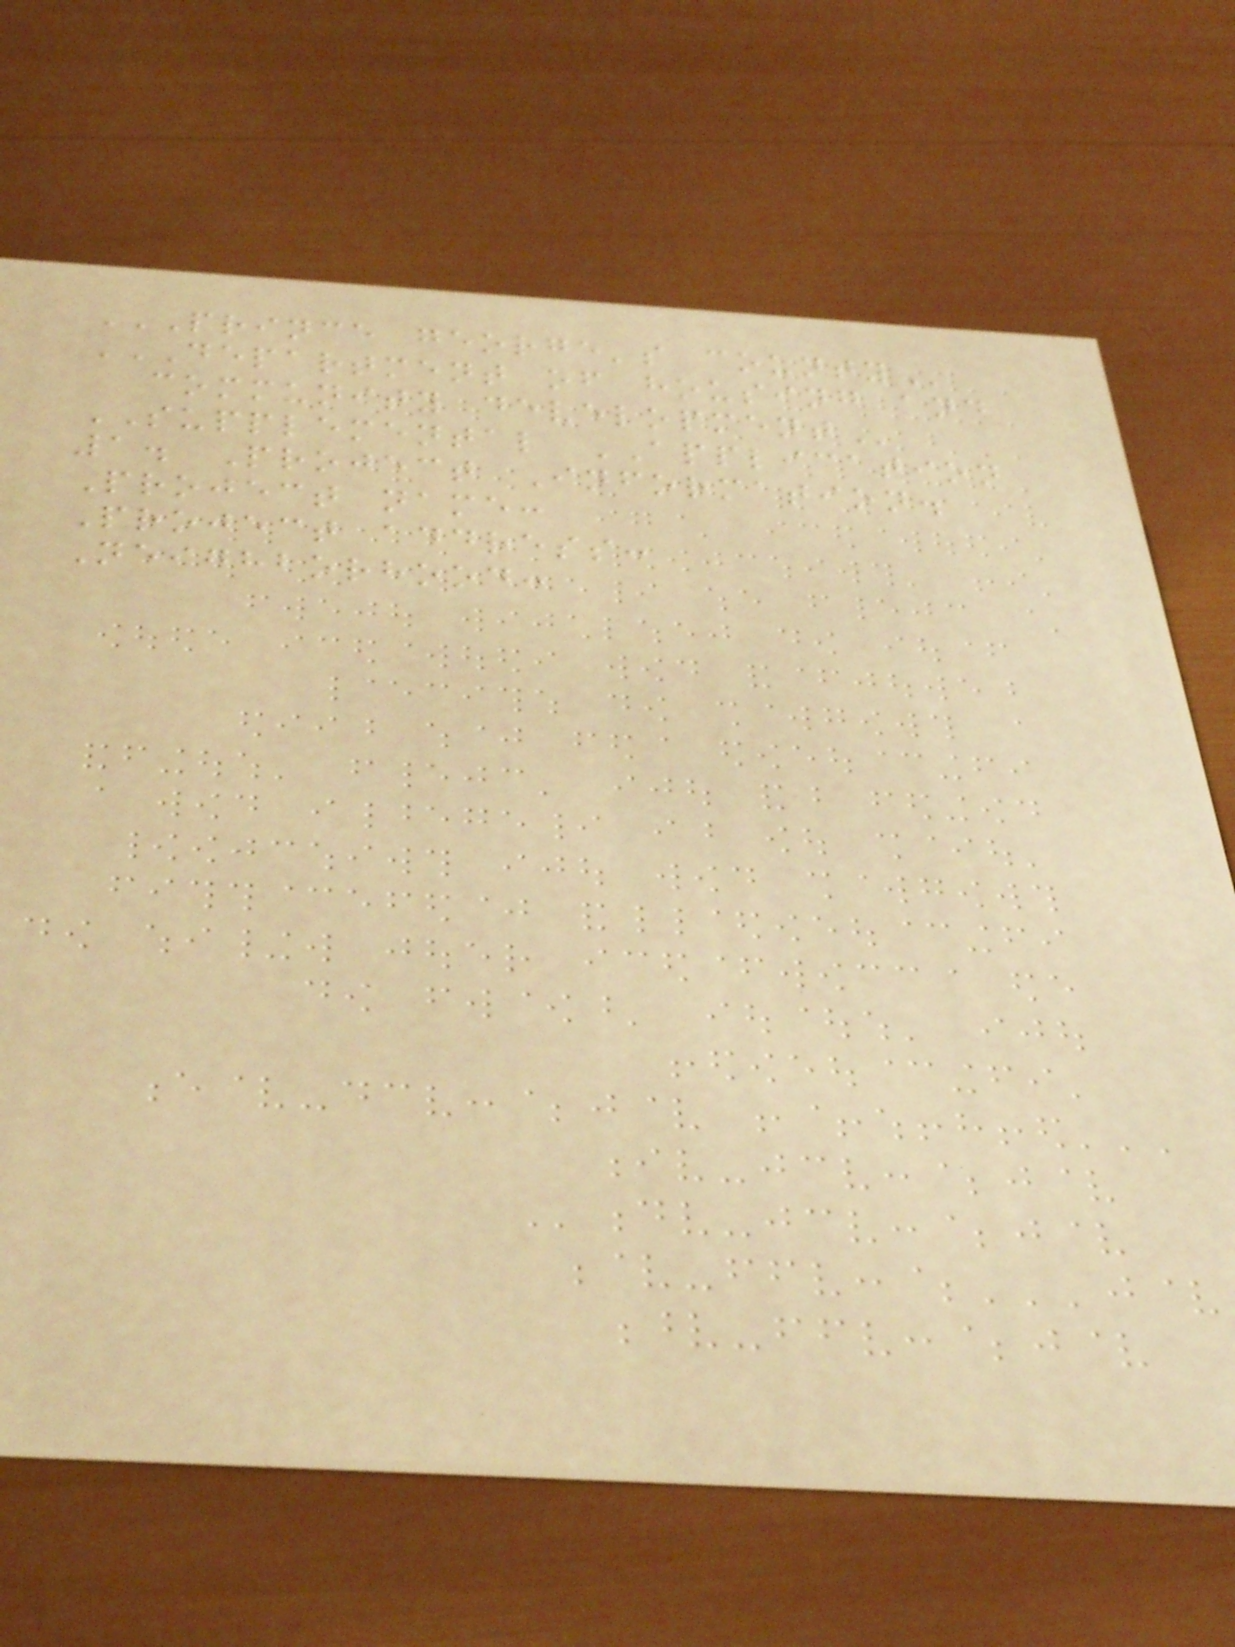PRINCE GEORGE'S COUNTY
DEPARTMENT OF HOUSING AND
community
SUPPLEMENTAL APPLICATION
1. Project Information.
Project name:
Project address:
Neighborhood:
